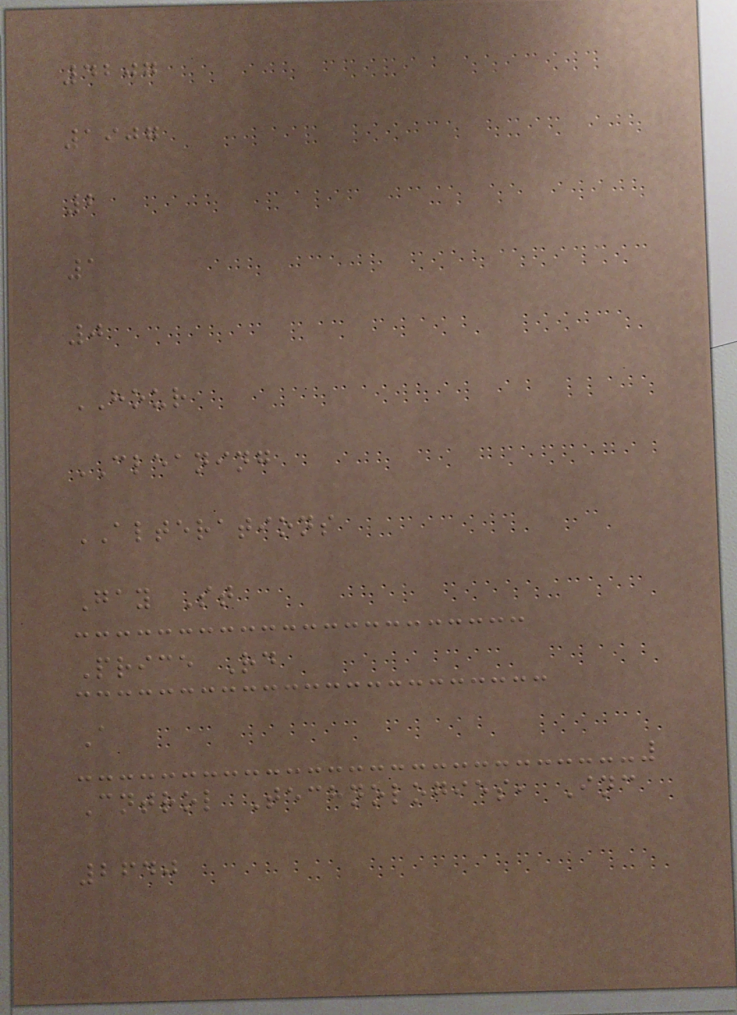4207
1907
2
1
0
HOUR
CLEANING
ALTERATIONS
Gay St
Price Rd
A
Cntrol Technologies, Inc
2640
